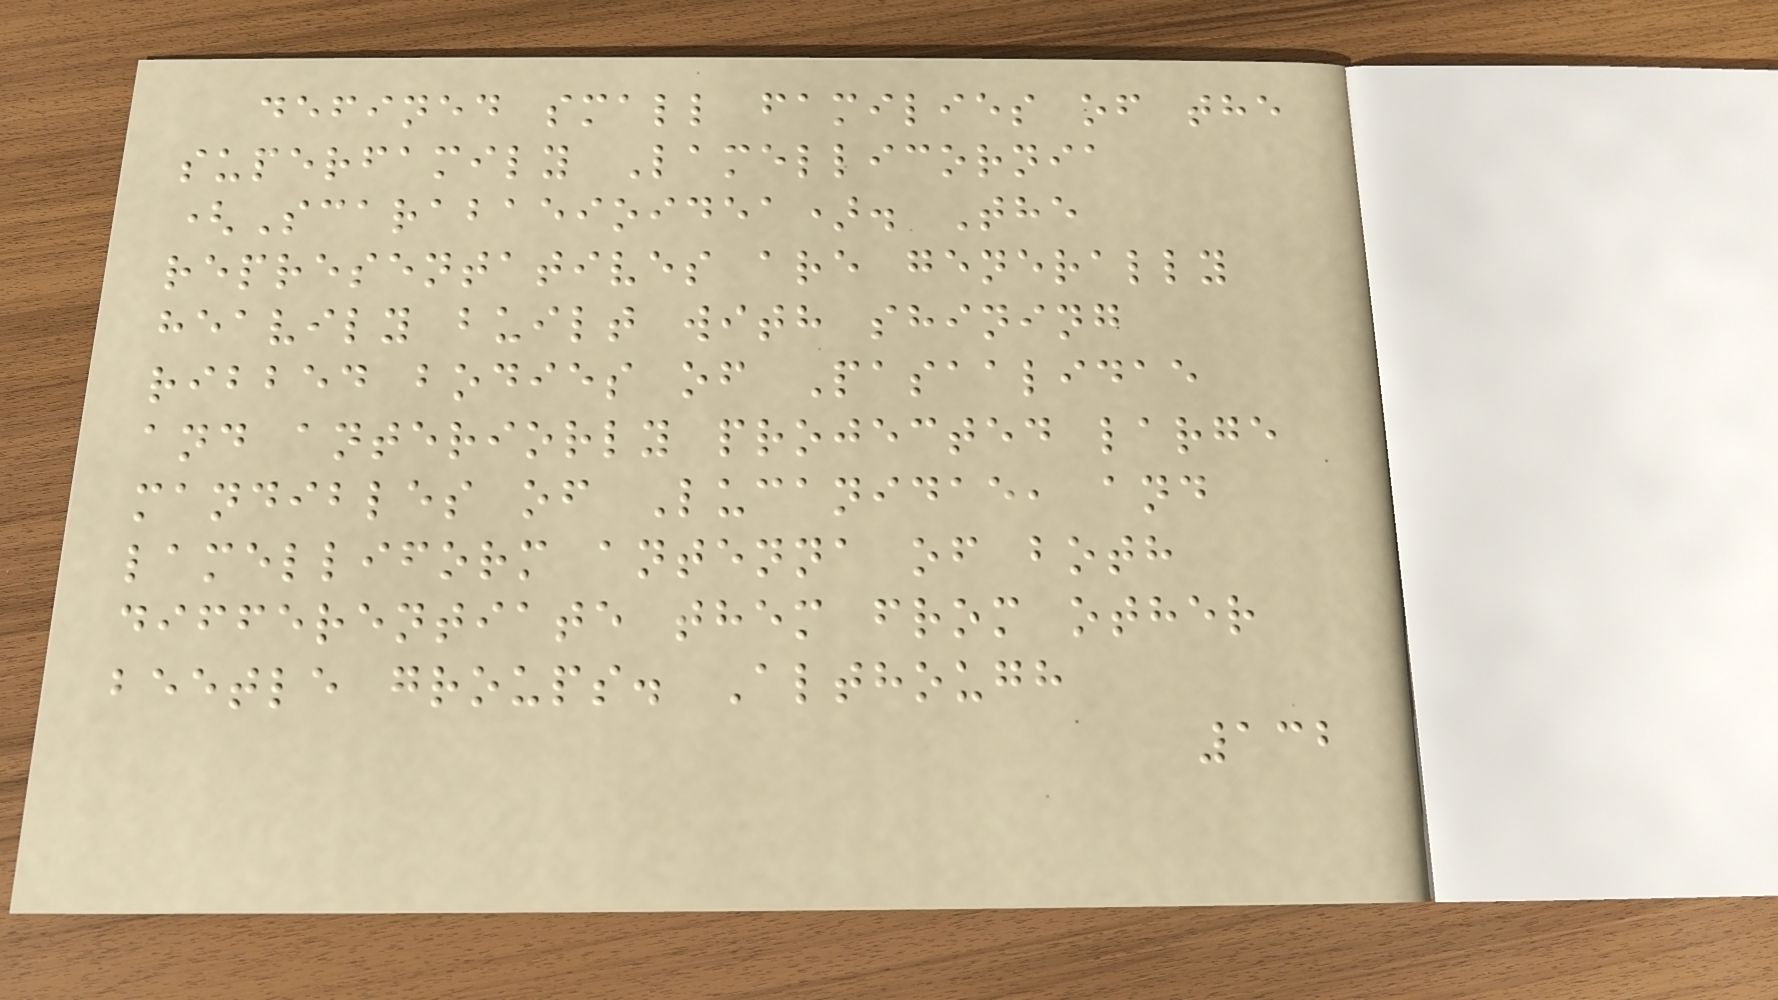defined small families of the
superfamily Lamellicornia
(Scarabaeioidea). The
representatives are generally
heavily built with shining
ribbed bodies of Pasaalidae
and anteriorly projected large
mandibles of Lucanidae, and
lamelliform antenna of both
differentiate them from other
beetle groups. Although
132
